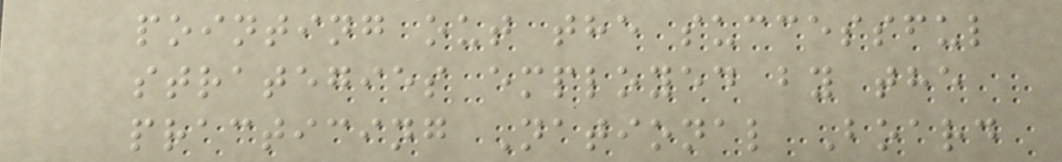pointing out the successful
strategies employed by the
practicing National Board
